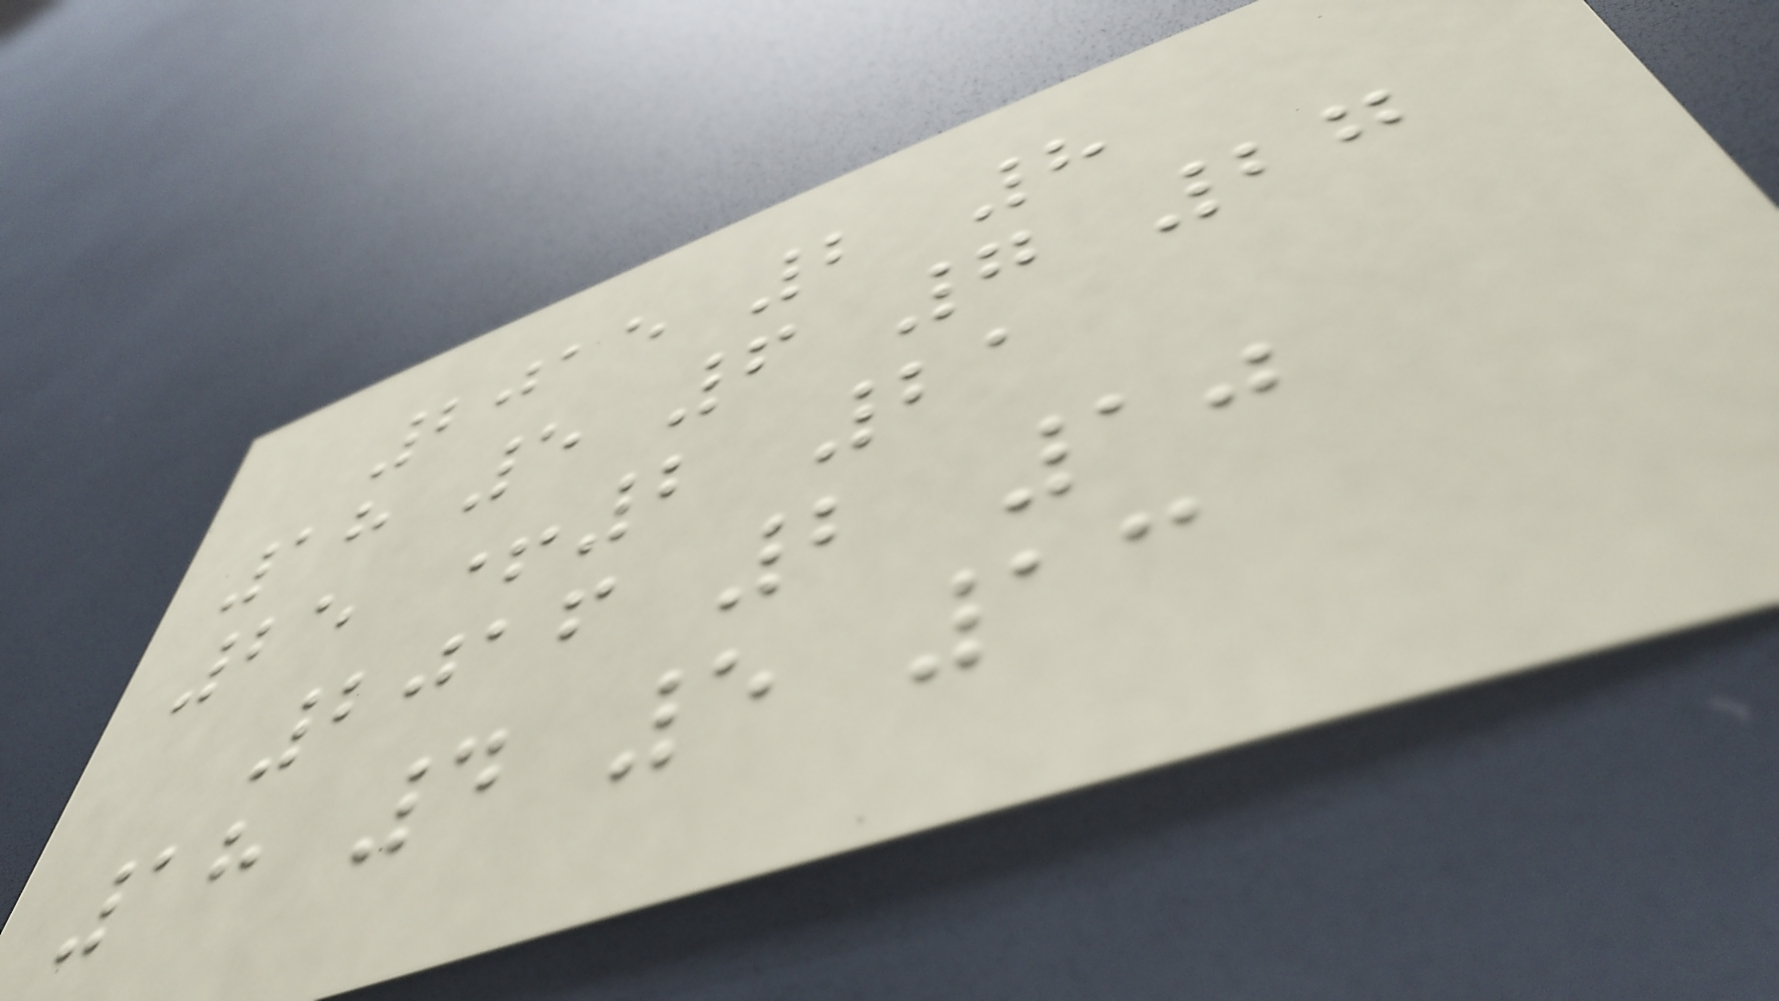2015 2 8
18 5 6 7 27
25 +2 21
2016 2 10
18 4 5 13
